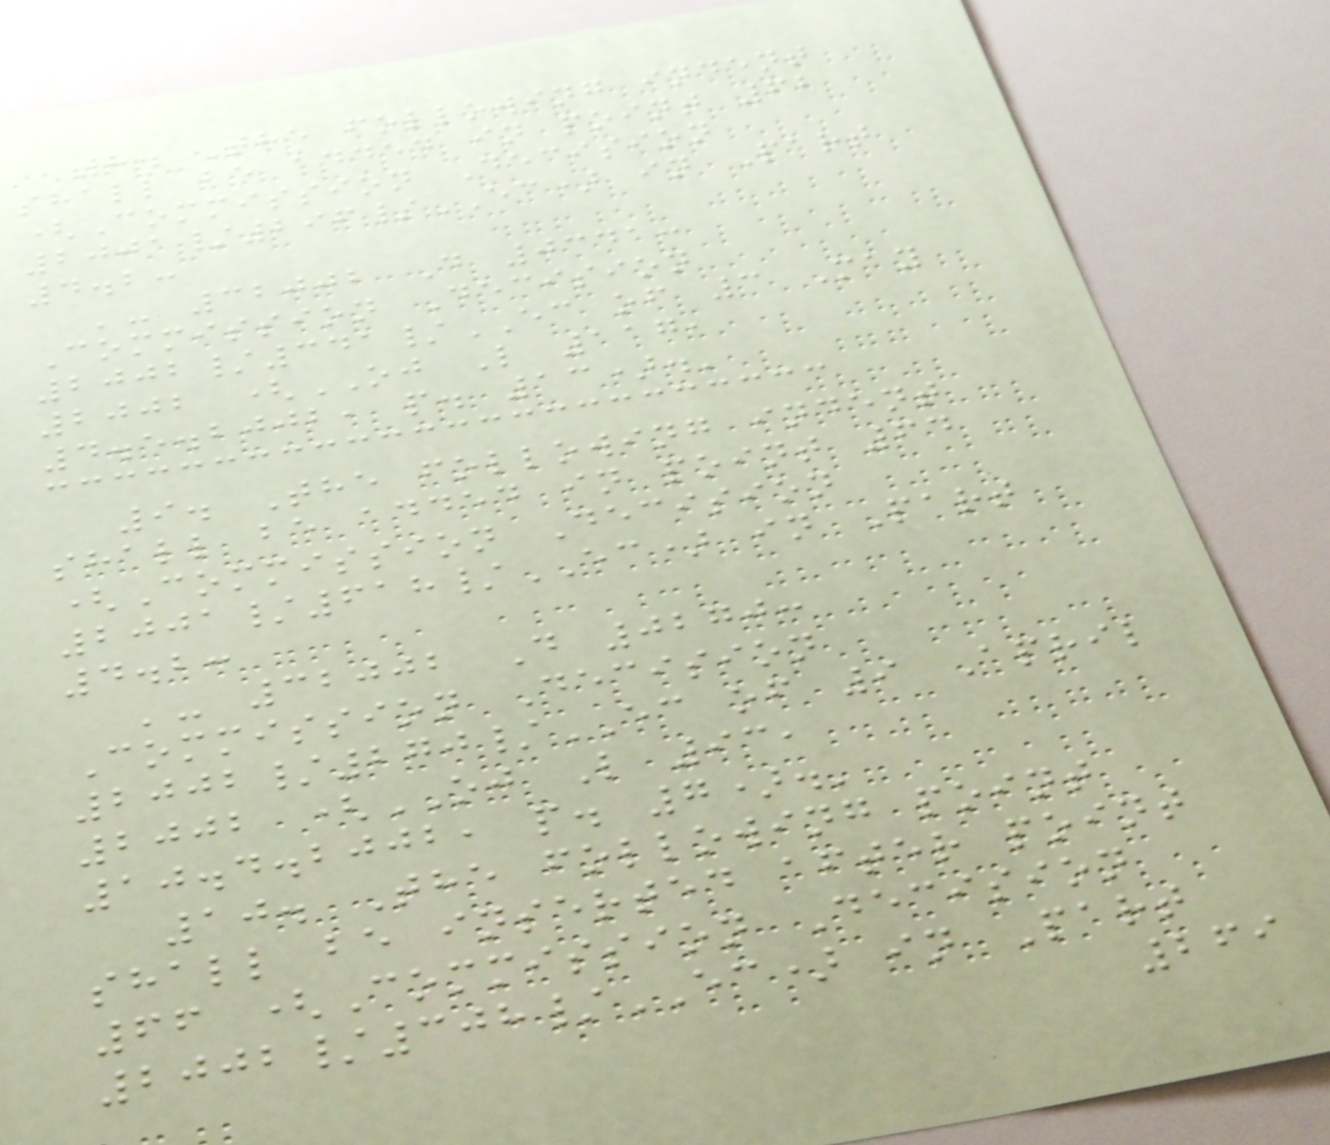8. The following indent
shall be added in point 62
(Commission Decision
2001/296/EC) in Part
4.2:
'- 32002 D 0341:
Commission Decision
2002/341/EC of 3 May
2002 (OJ L 117,
4.5.2002, p. 13).'
9. The following indent
shall be added in point 64
(Commission Decision
2001/618/EC) in Part
4.2:
'- 32002 D 0270:
Commission Decision
2002/270/EC of 9 April
2002 (OJ L 93,
10.4.2002, p. 7).'
10. The following point
shall be inserted after point
66 (Commission Decision
2002/308/EC) in Part
269
